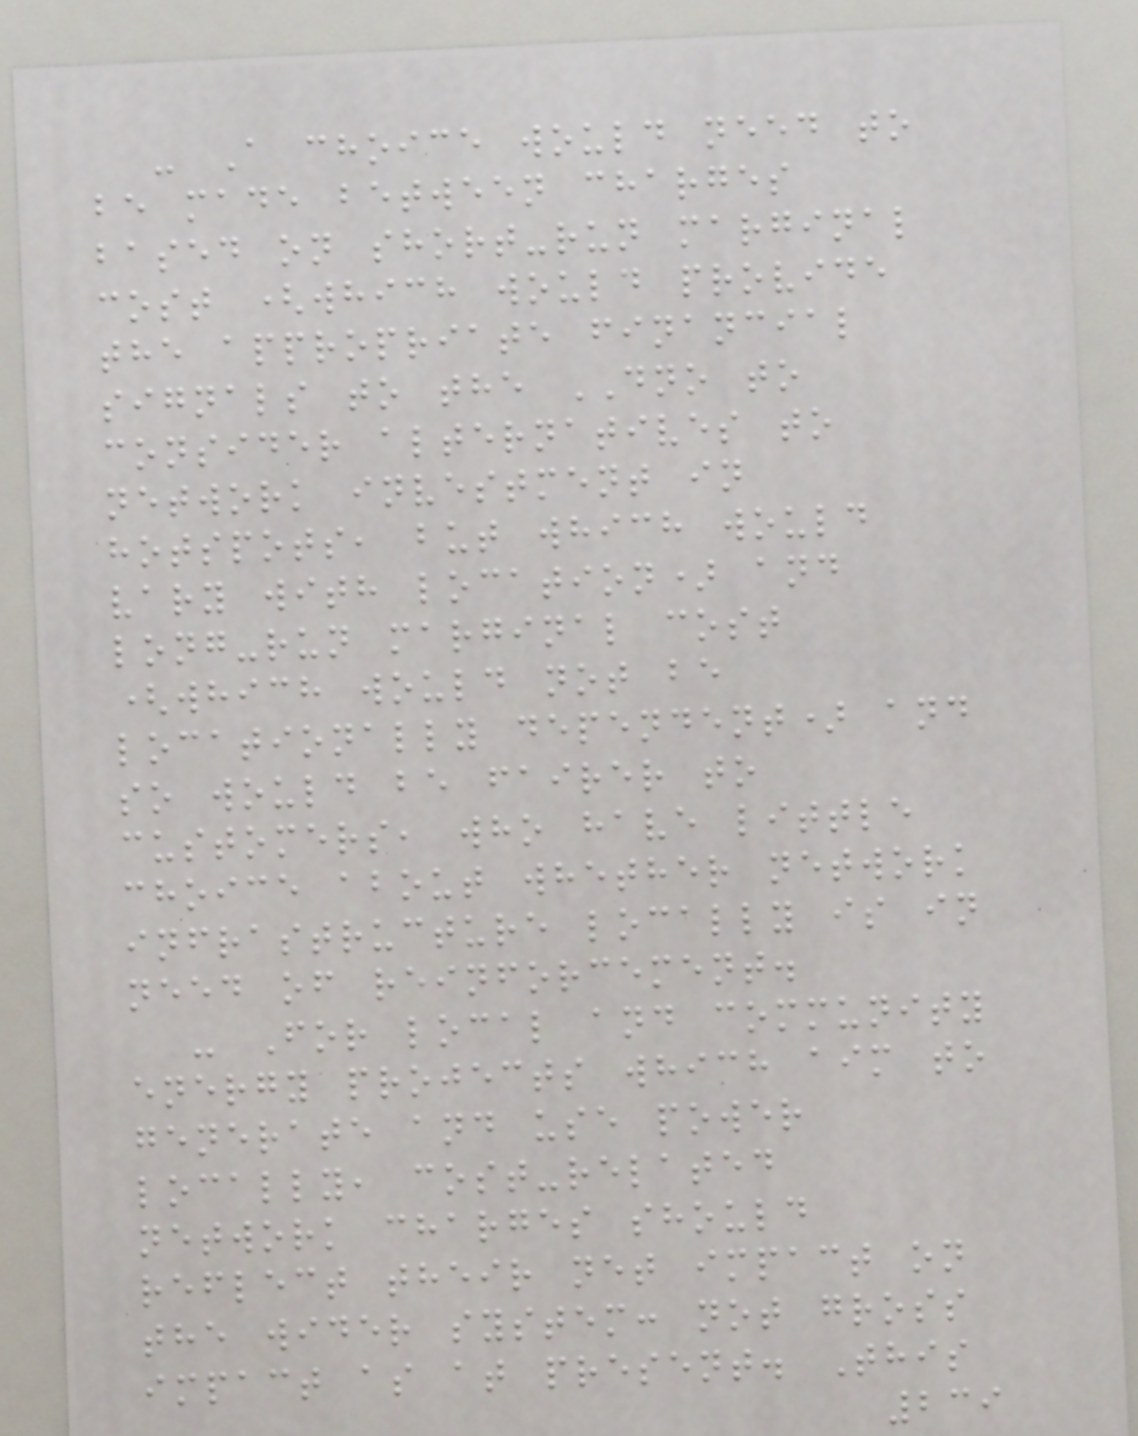- A choice would need to
be made between charges
based on short-run marginal
cost (which would provide
the appropriate financial
signals to the DNO to
consider alternatives to
network investment in
hotspots, but which would
vary with location) and
long-run marginal cost
(which would not be
locationally dependent) and
so would be fairer to
customers, who have little
choice about whether network
infrastructure locally is in
need of reinforcement.
- For local and community
energy projects which aim to
generate and use power
locally, cost-related
network charges should
reflect their net impact on
the wider system: not gross
impact as at present. This
239
